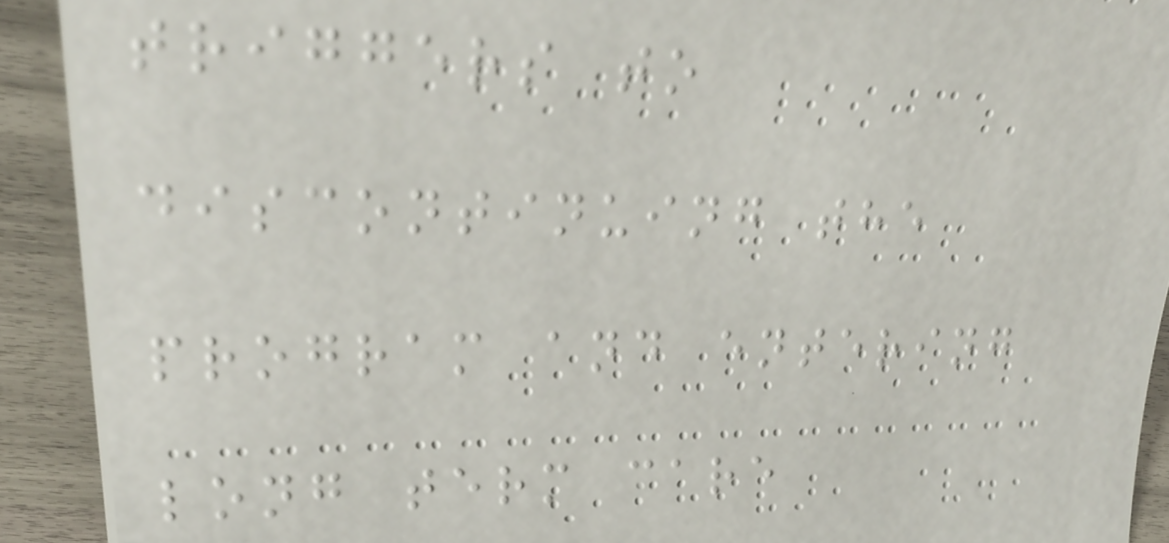triggers to
discontinuing the
program and entering
long term care
